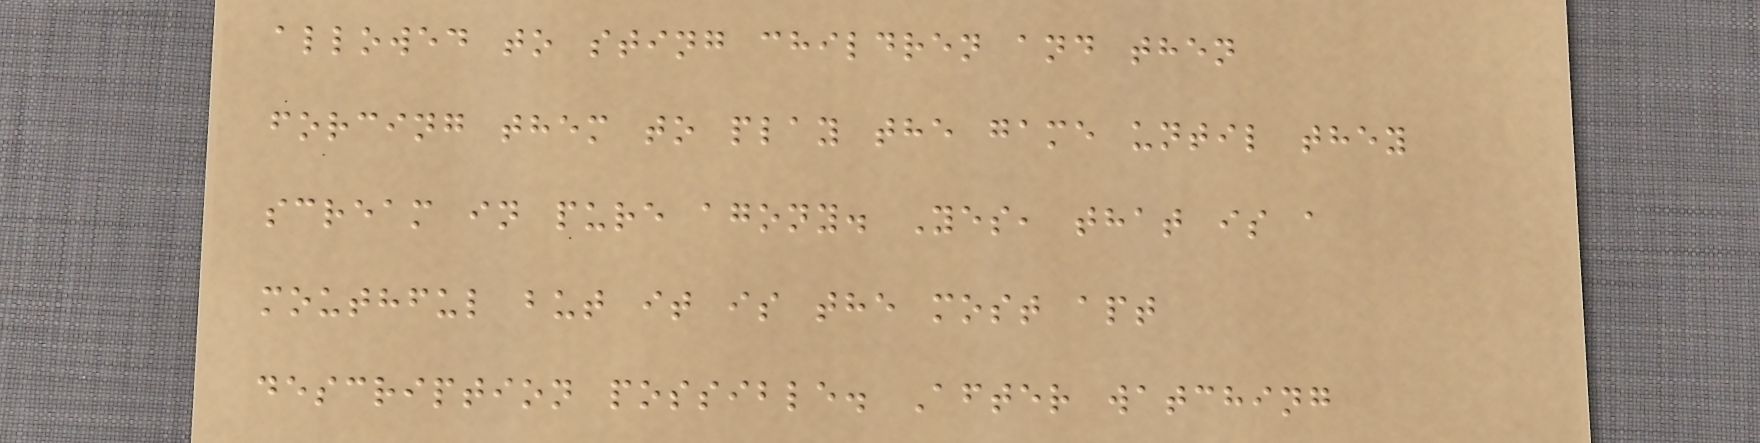allowed to sting children and then
forcing them to play the game until they
scream in pure agony. Yes, that is a
mouthful but it is the most apt
description possible. After watching
